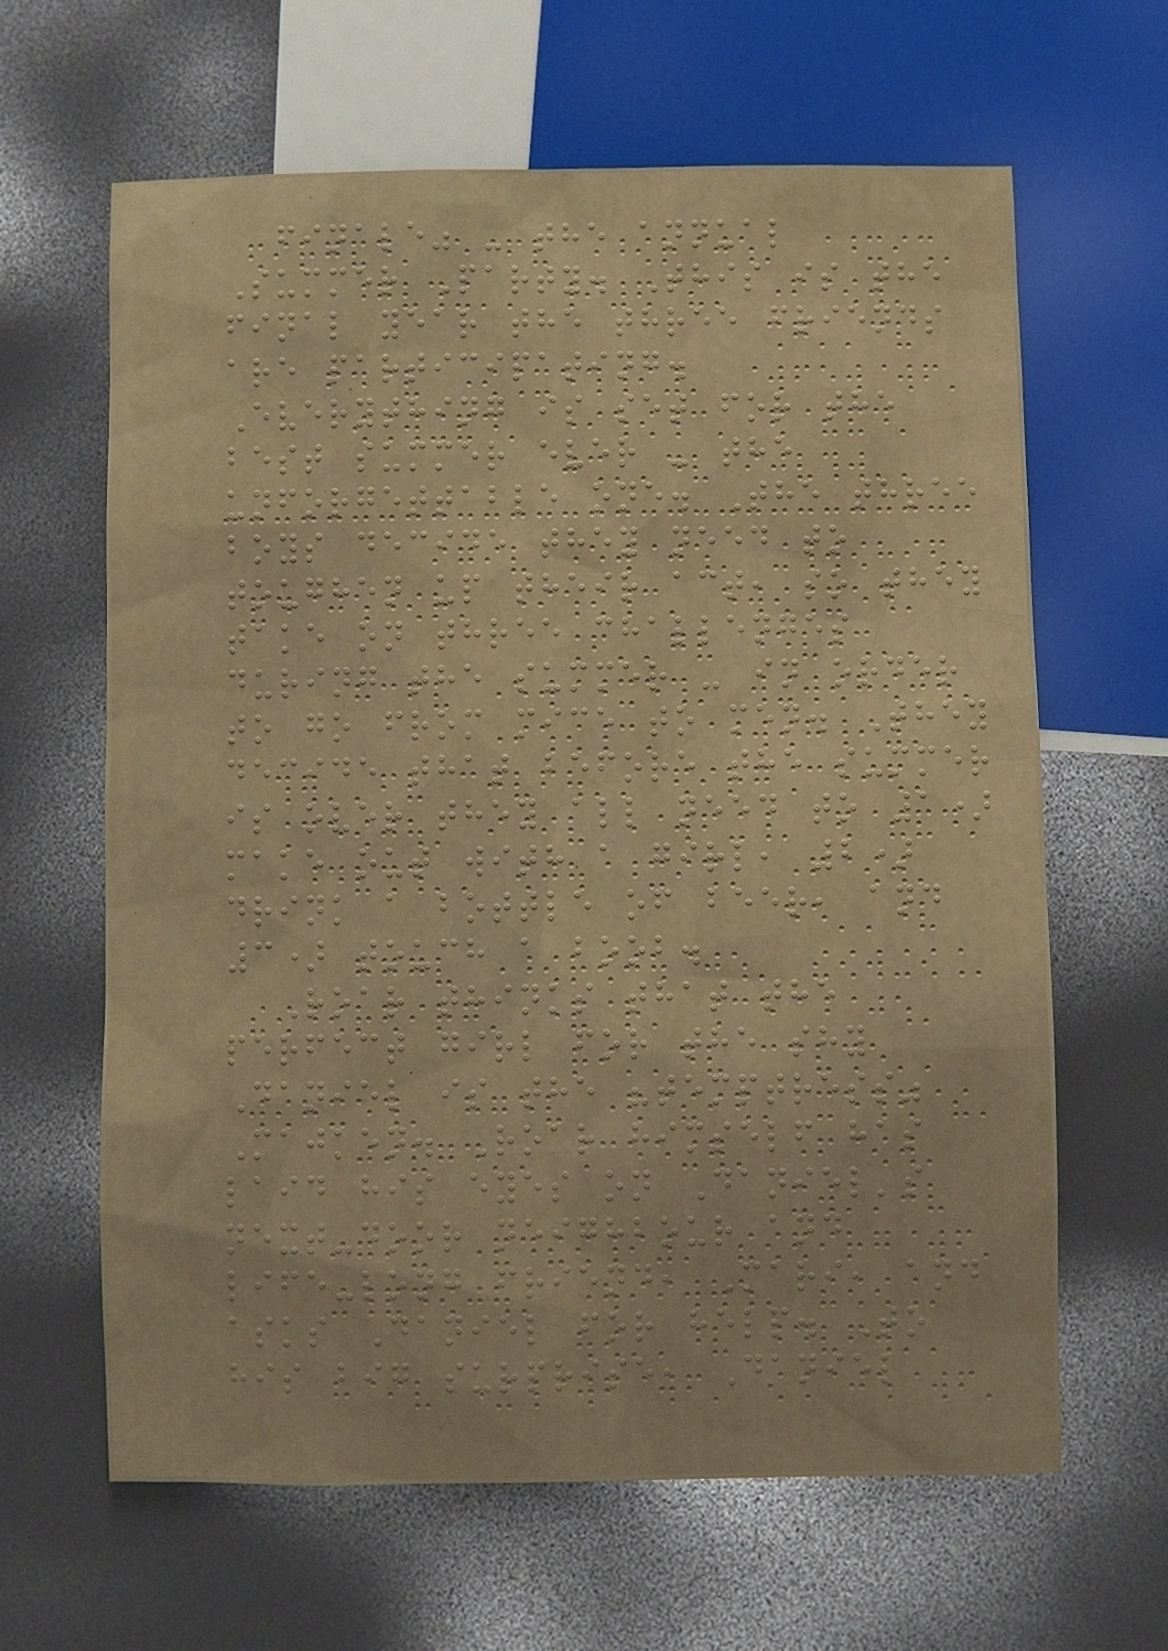finale" - the annual
Summer Party. This is the
final year the three friends
are participating.
Everything is set for the
best summer ever - the
unforgettable one. The three
boys decide they need to
toughen up their act, so they
take on three challenges
during the summer - in order
to go from mice to men. They
decide that before the summer
is over they all need to 1)
make out with a girl, 2)
drink a bottle of beer, and
3) touch a boob.
Roar thinks that the
perfect girl for the shy
Daniel is the "temptress"
Majken. Roar himself has
laid his eyes on Daniel's
next-door neighbour and
life-long friend, Mari, and
asks Daniel for help. To
his big surprise, Daniel
